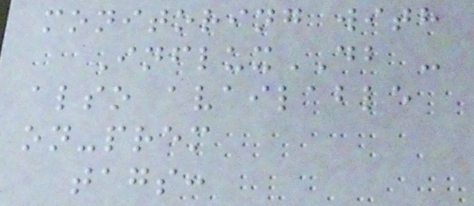monitoring with
InfluxDB -
also available
on-prem
tags:
